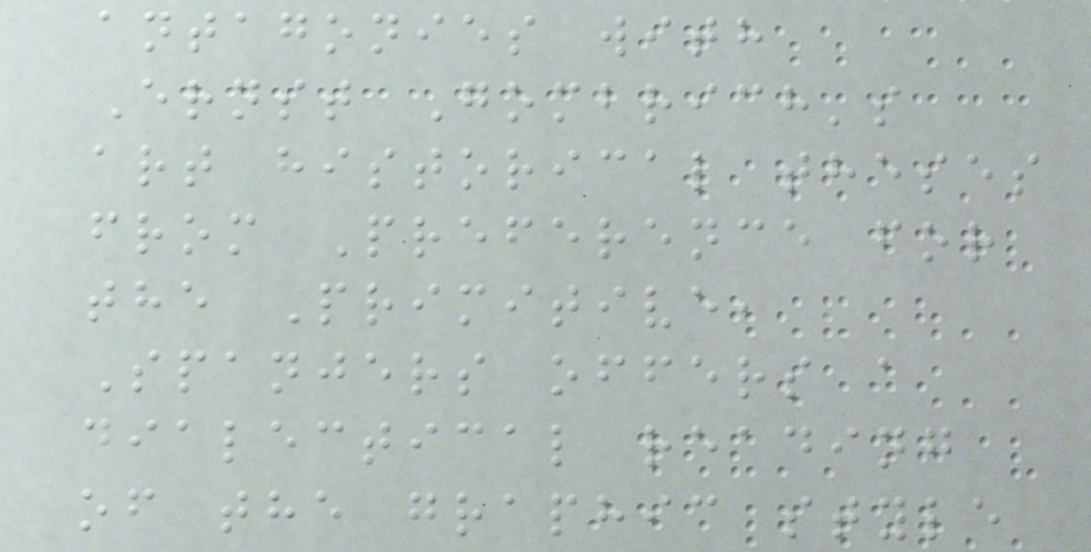antagonies with
Ernst Gombrich's
art historical theses
from Preference for
the Primitive,
Spanjers offers a
dialectical reading
of the graphic style
